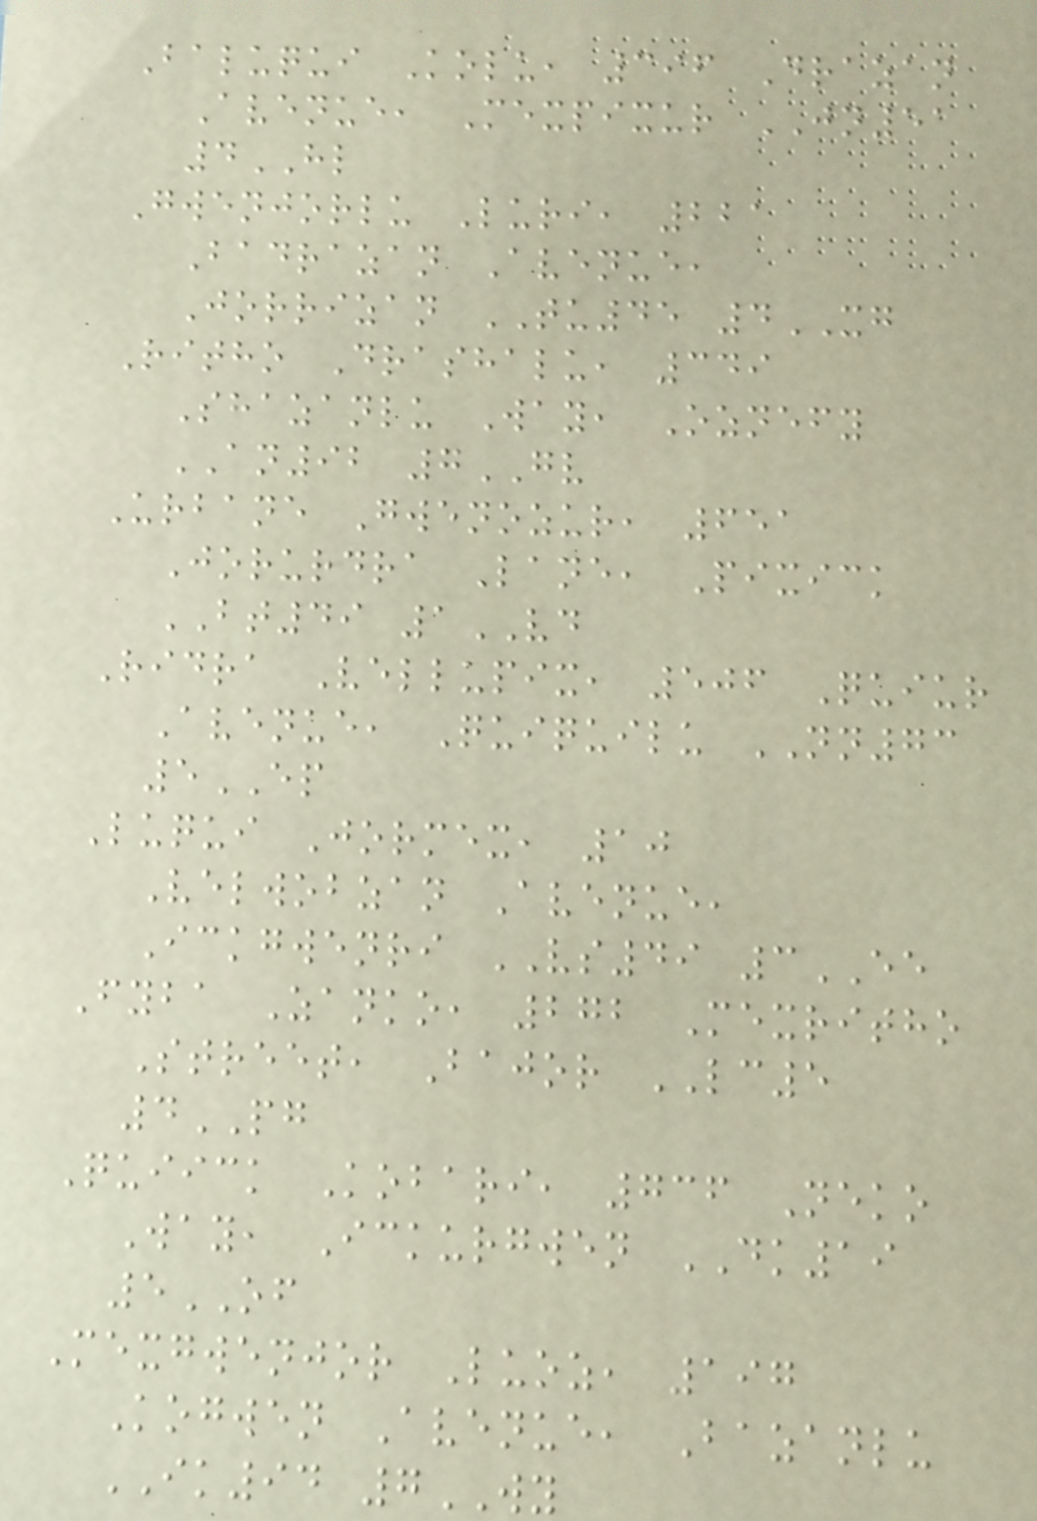Baluqui Kolu, 396 Drazan
Avenue, Mexpixur JN51
4HL
Gwenjorlu Luri, 221
Badrazan Avenue,
Jorrizan TU45 4XG
Ritho Drashalu, 349
Shazanlu Way, Oznefy
AN92 7GV
Urbane Gwenozur, 651
Jorurdra Lane, Pixick
BT49 1VD
Ridra Vellupix, 506 Quiur
Avenue, Quiquilu NN73
5EP
Luqui Jormex, 10
Velwobzan Avenue,
Ickgwenri VS49 3EE
Fyba Zanko, 272 Mexritho
Street, Bajor LC5
4PG
Quiick Kobari, 736 Neko
Way, Ickurgwen DK19
5OF
Mexgwenjor Luoz, 197
Kogwen Avenue, Bazanlu
IK94 7WY
